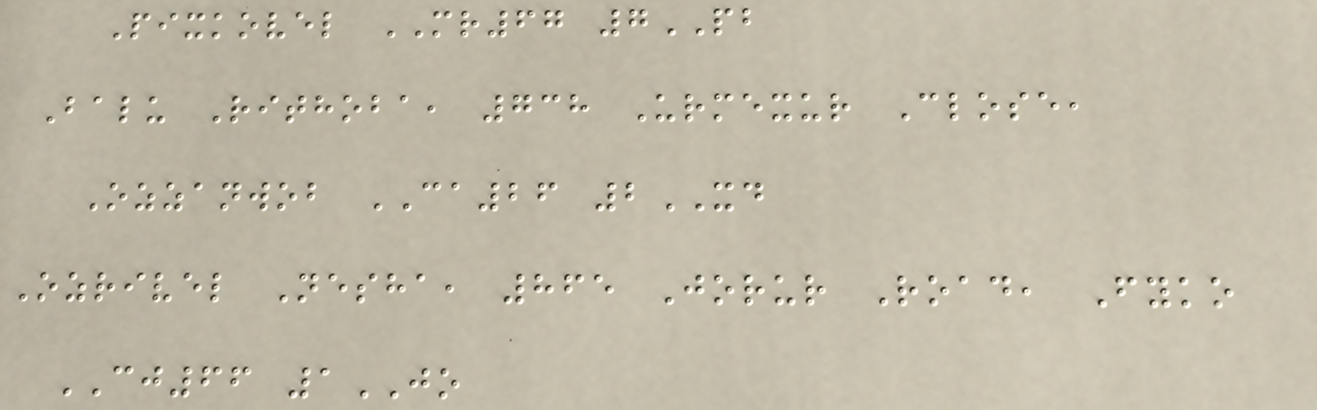Pixkovel MR67 7PB
Balu Rithoba, 738 Urmexur Close,
Ozzanwob CA26 2XD
Ozrivel Nesha, 865 Jorur Road, Fyko
CJ66 1JO
